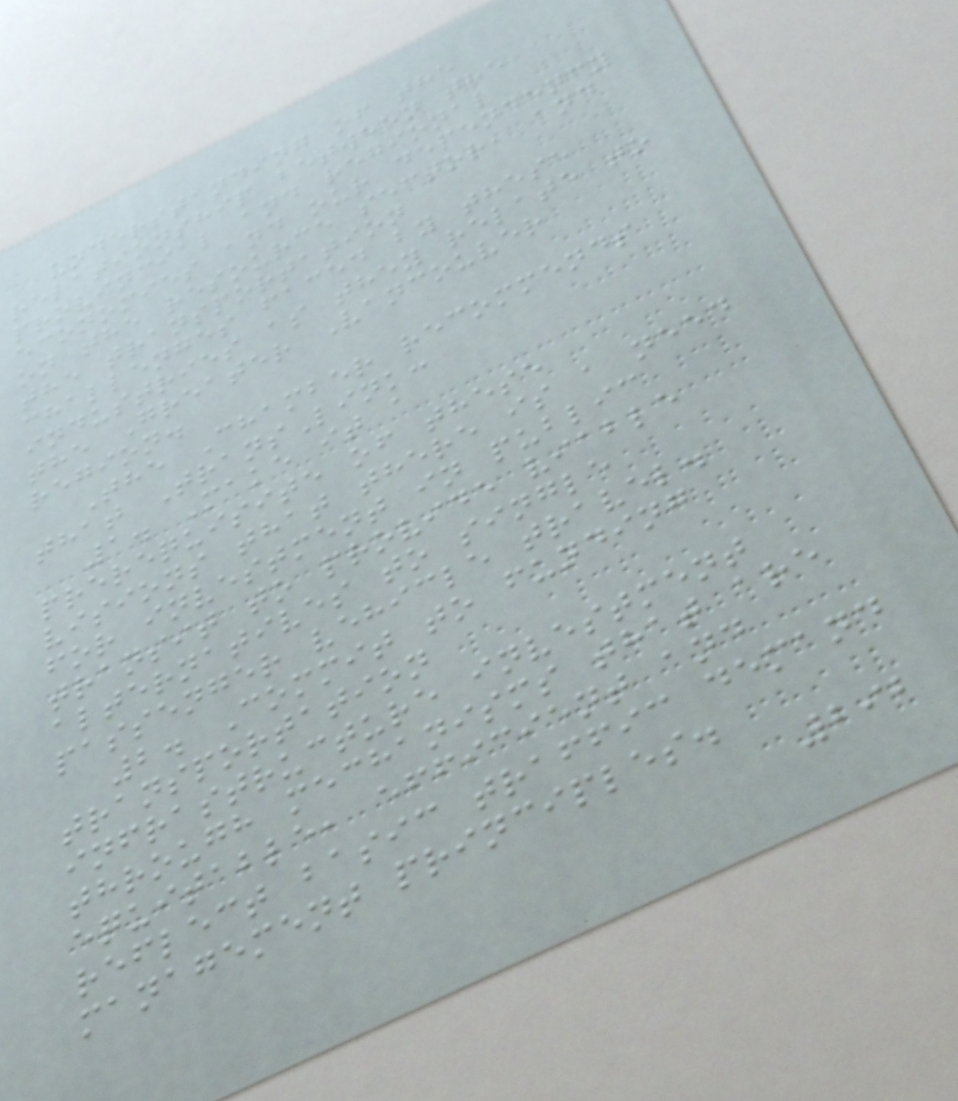understanding of the
relationship between the
provincial and regional
economies and our dependency
on the resource sector, and
the transportation
challenges faced by these
industries as they relate to
the Greater Vancouver
region.
The Chamber recommends
that TransLink:
1. Make it a
prerequisite of these
visions that there is a need
for investment in public
transit to provide viable
alternatives to single
passenger vehicle travel.
2. Commit to funding
transportation
infrastructure investment
through mechanisms that are
equitable, efficient and
reflect basic traffic demand
management principles.
292
